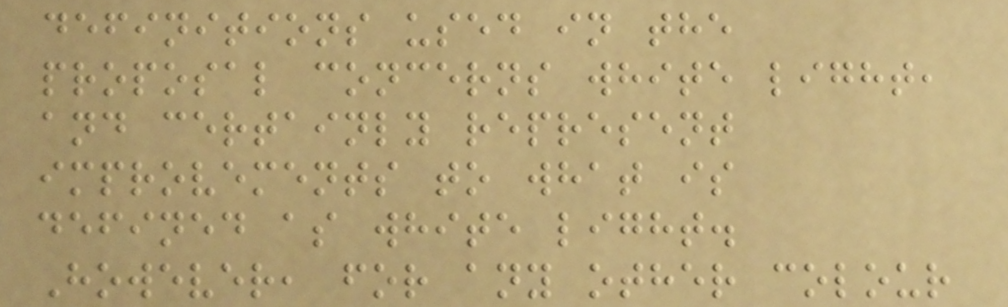definitions used in the
proposal concerns white light,
and certainly represent
improvements to what is
defined as white light.
However, for any other colour
